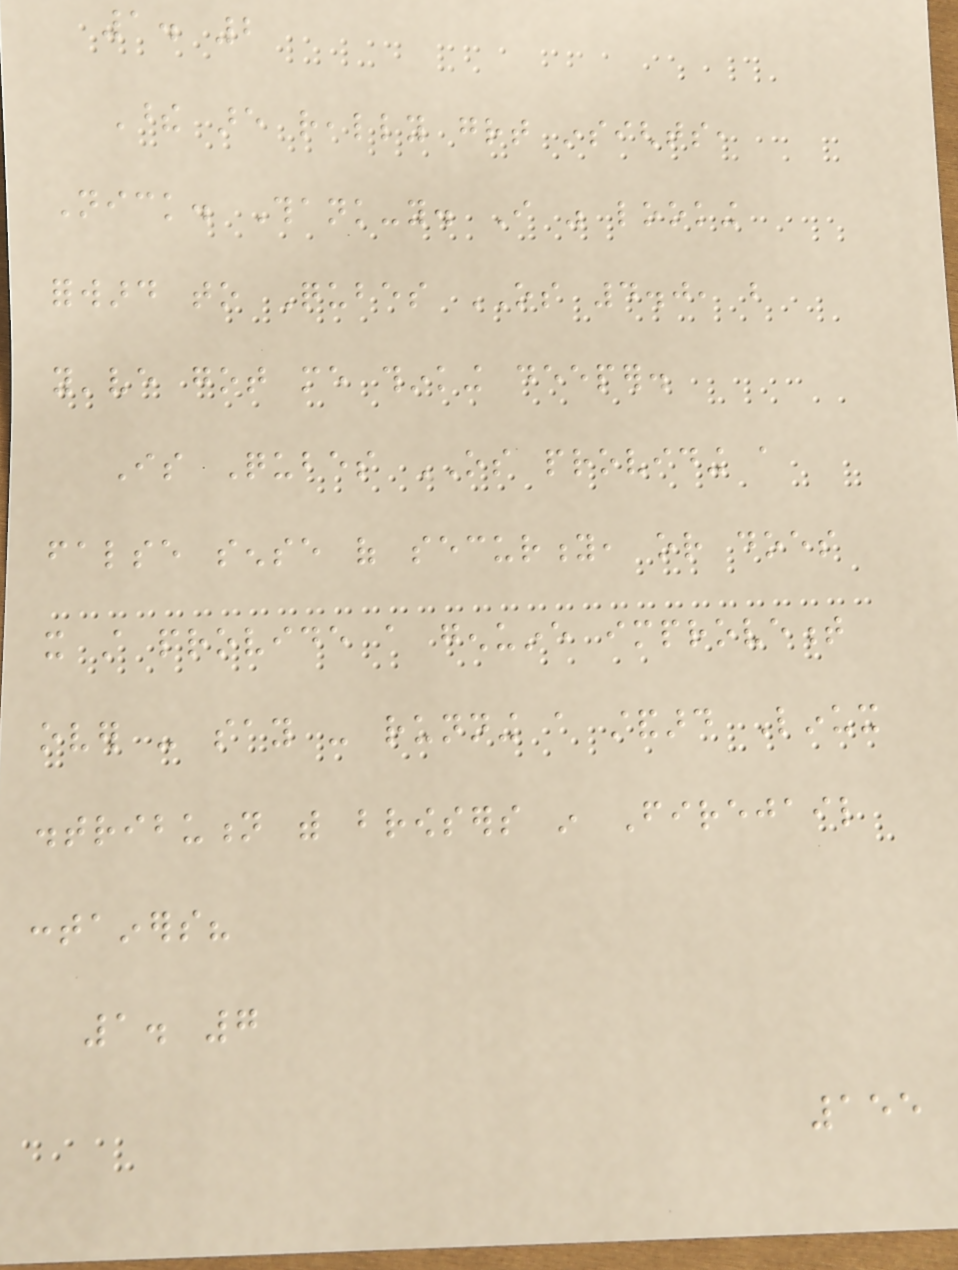1. 2
These are really great insights,
Nick. Thank-you. I was looking
forward to Qubes OS 4.0, but
you've got me thinking deeper.
Is Qubes OS providing a
false sense of security, or does
it still provide a genuine improvement
over - say - running a standard Linux
distribution with browsers in Firejail
containers?
1. 7
155
